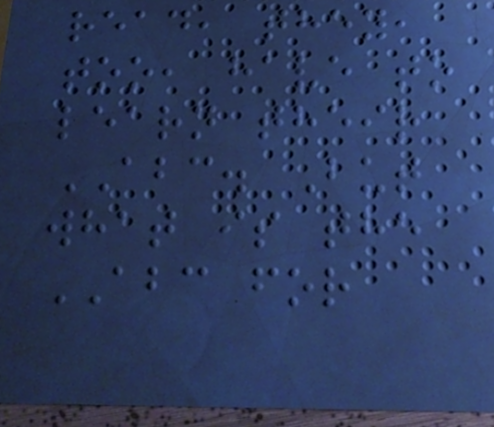read, they,
too, have to
learn their
ABC. But
what is the
ABC for
